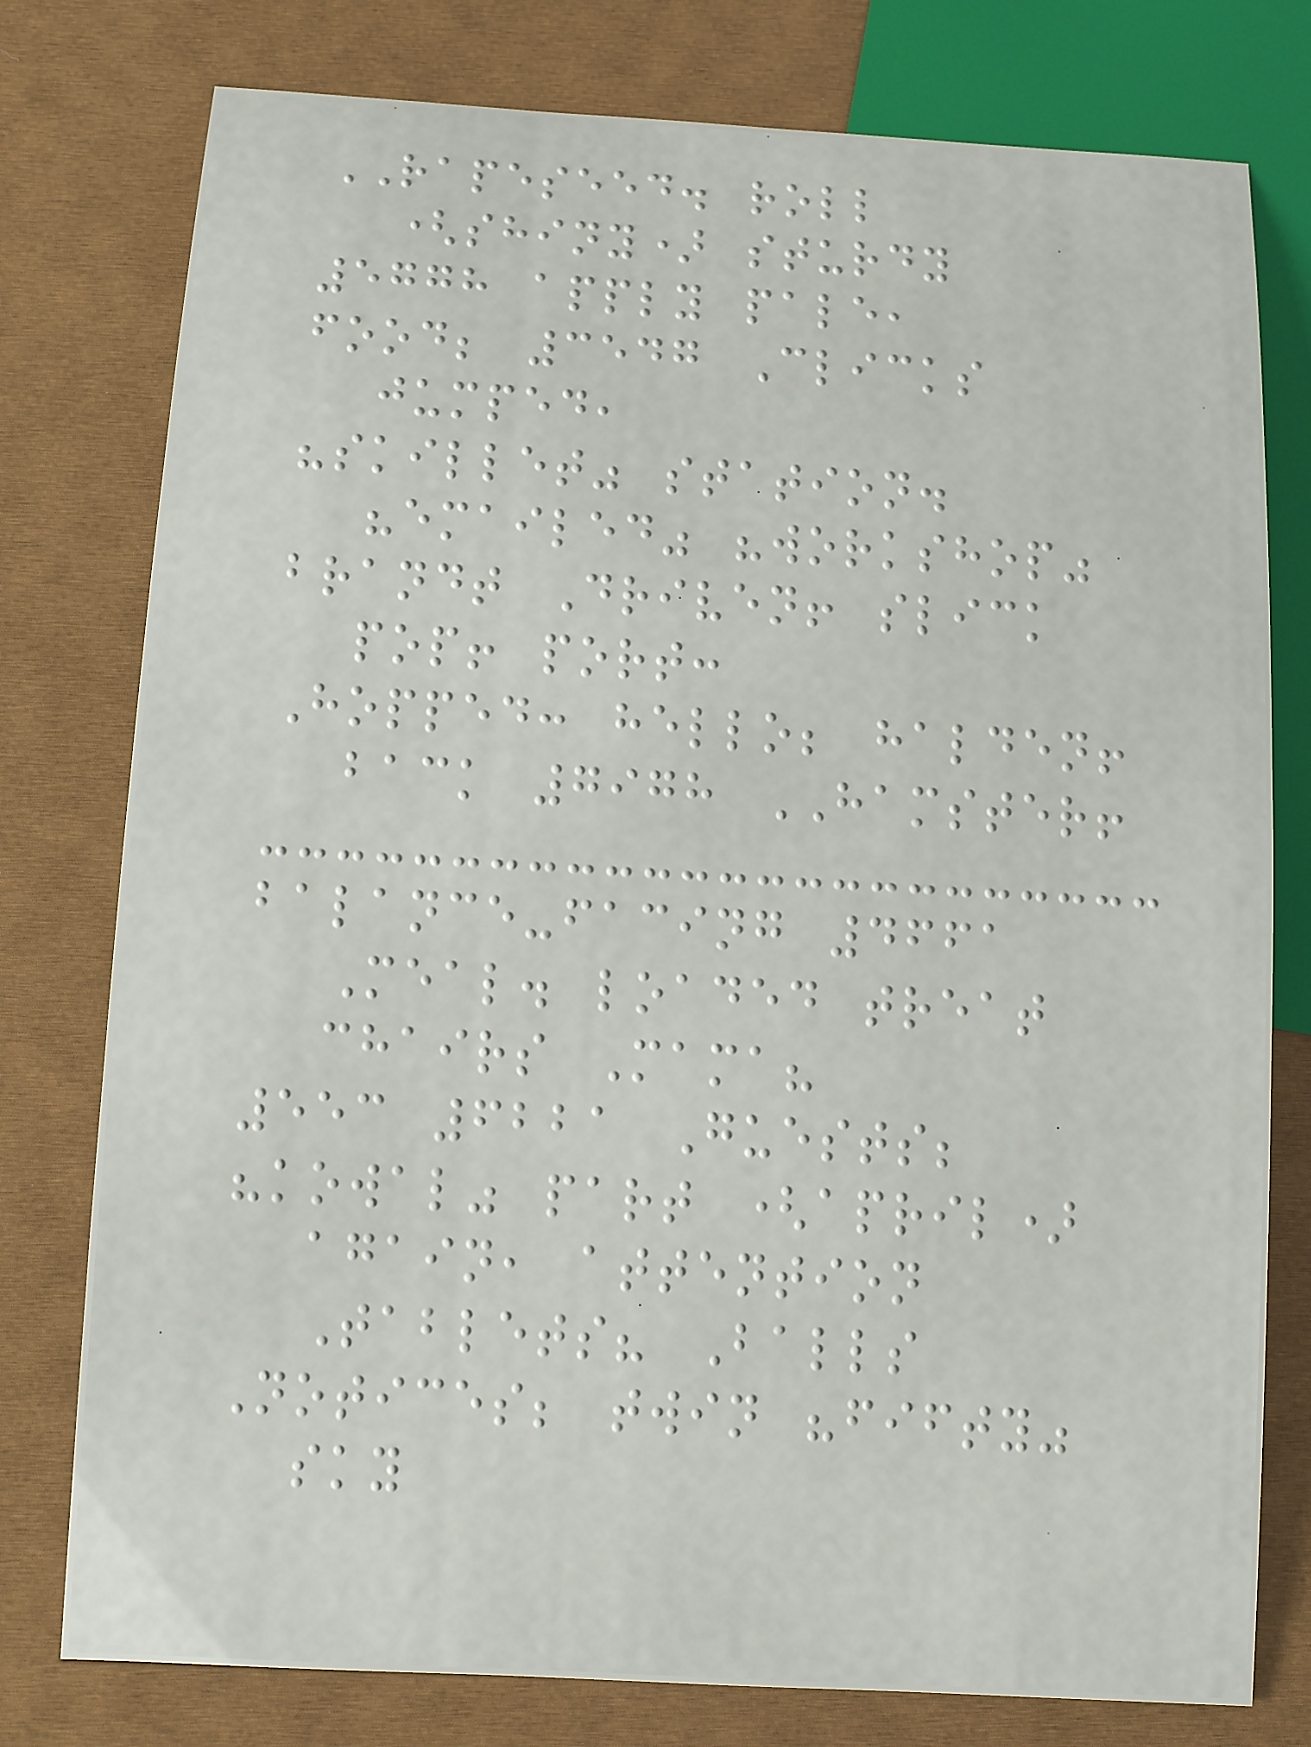RAPESEED. roll
(shiny) sturdy
5778 apply pale,
food; 3547 Clicks
jumped,
"skillet" station.
"emailed" "workshop"
brandt Driven! slick
pop! port:
Hopped: hello; halden!
back 7978 HAMSTER!
balance-facing 4661
Meal. loaded treat
chairs Mama?
553 6221 Guests;
"kowal" part (april)
again, attention
Tablets? Balls
Notices; twin "fifty"
sky
